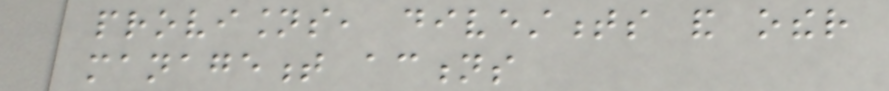provisions, divestments and other
management actions
